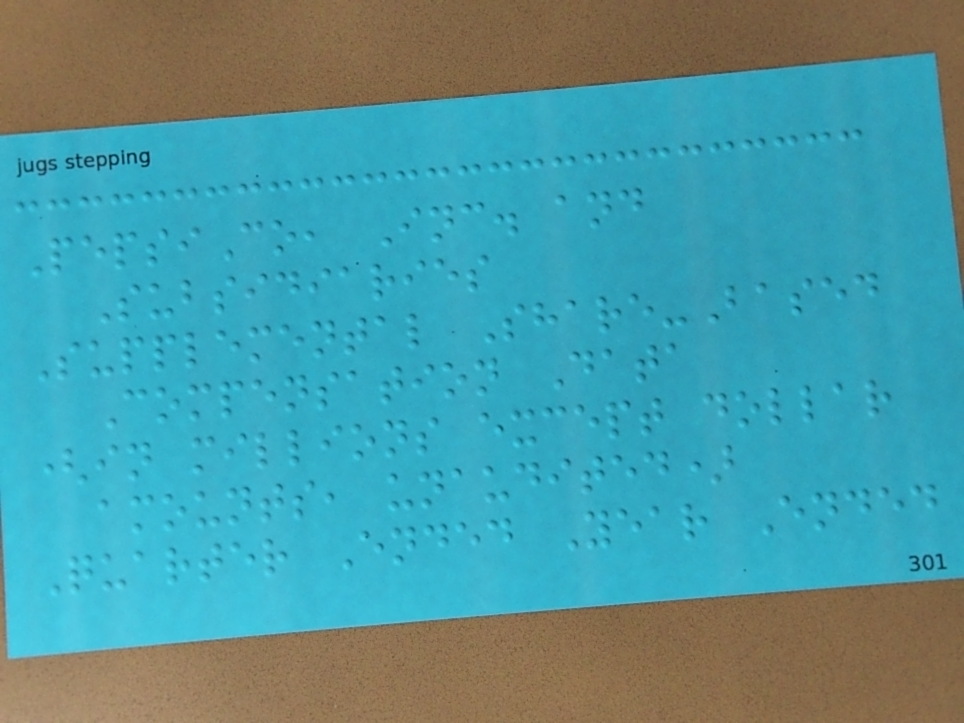PepsiCo, Inc. and
Subsidiaries
Supplemental Share-Based
Compensation Data
(in millions except dollar
amounts, unaudited)
Quarter Ended Year Ended
